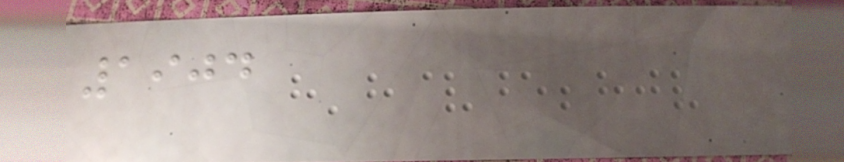1904
